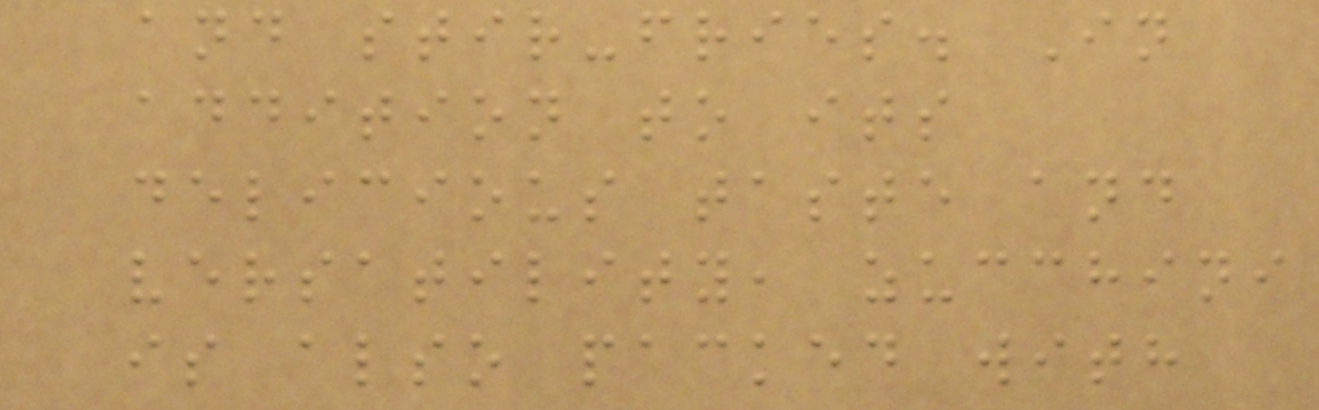and stir-fries. In
addition to its
delicious taste and
versatility, zucchini
is also packed with
